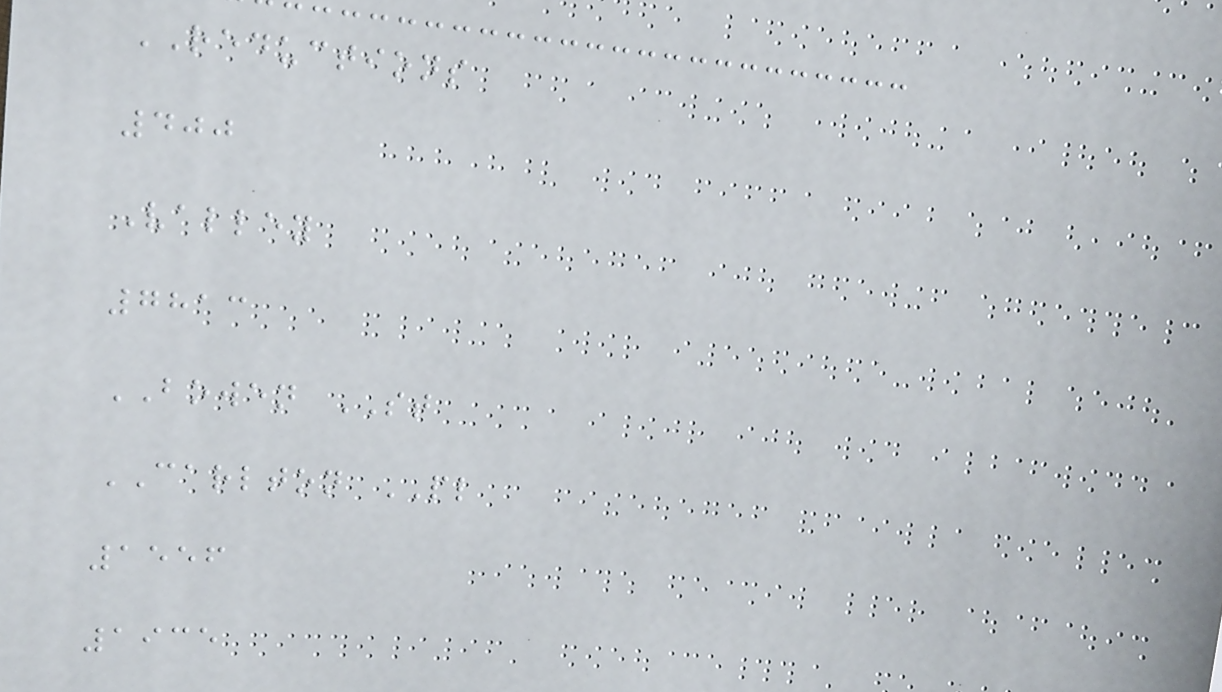REDUCTIONS
400
Valley
7813
BOWEN ST
CARLTON PL
1556
1935
